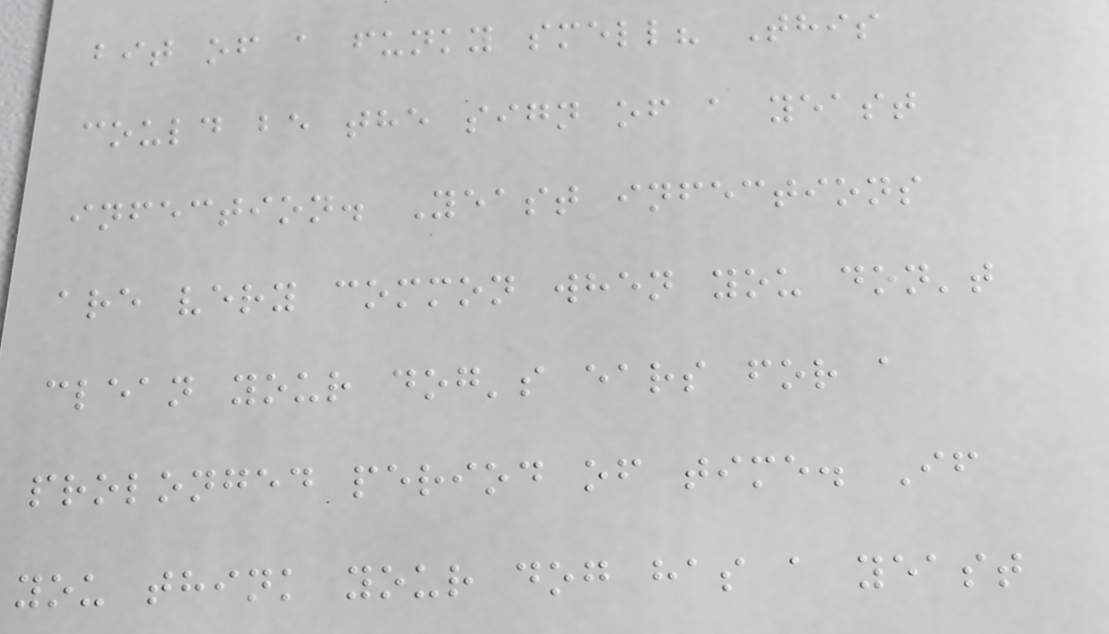bit of a funky smell? This
could be the sign of a yeast
infection. Yeast infections
are very common when you don't
clean your dog's ears for a
prolonged period of time. If
you think your dog has a yeast
